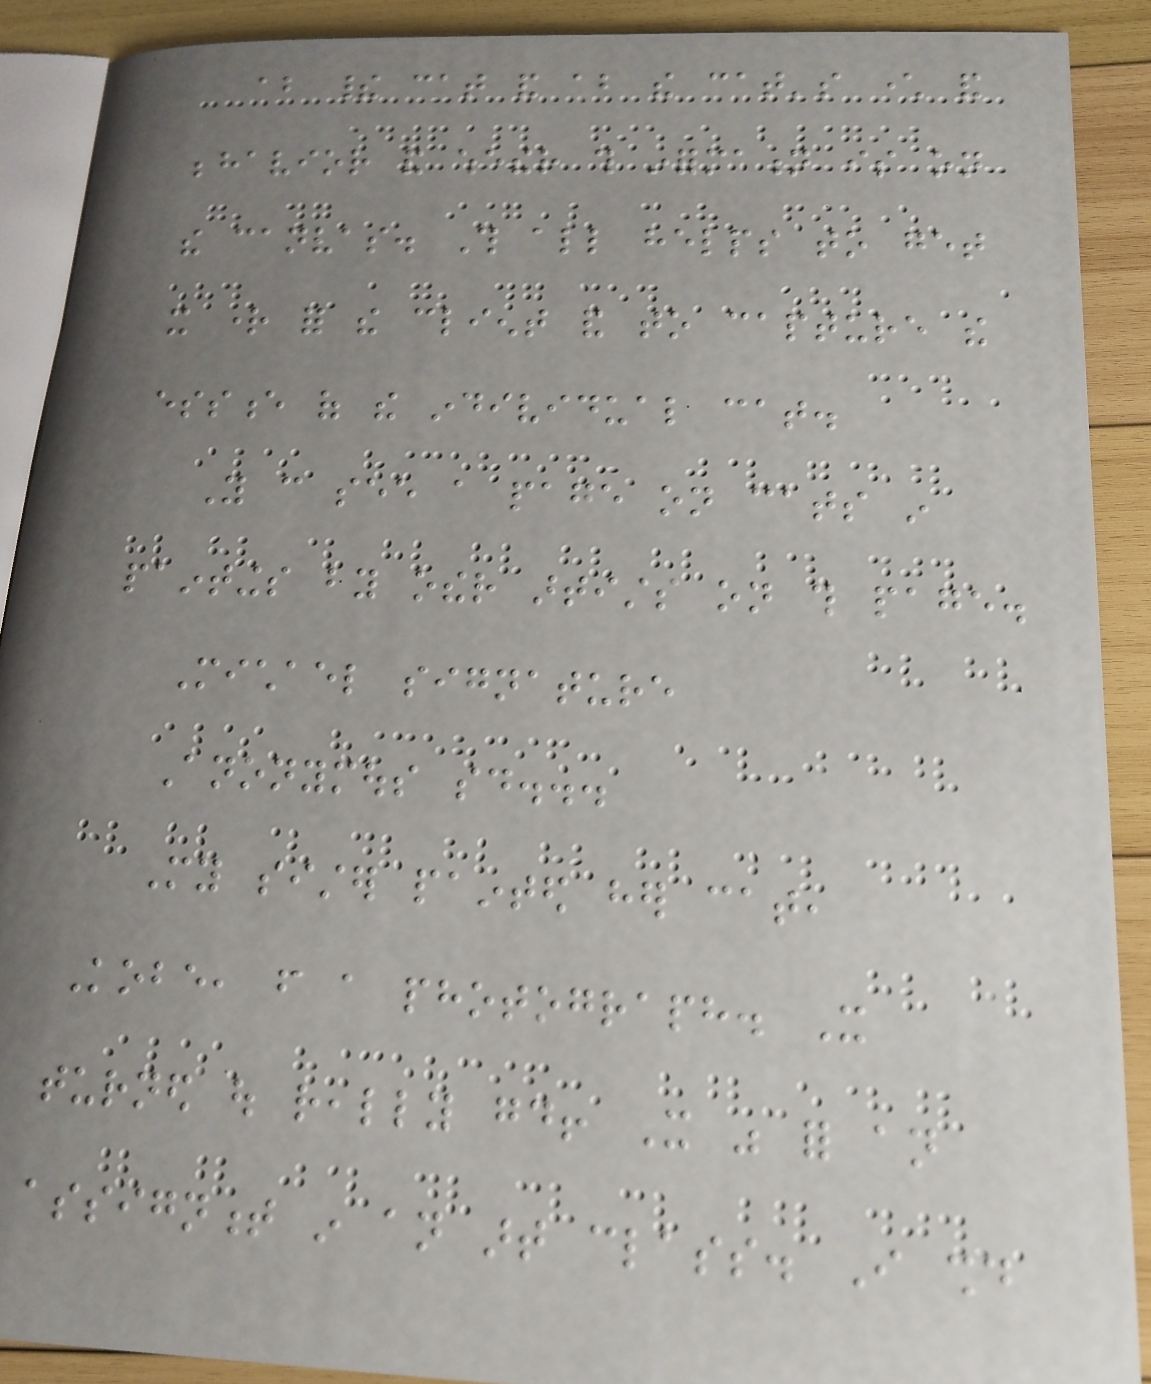about their cat and about the cat's character and
behavior and whether this information is on
the canvas. This all helps to get
it right for the client and to capture the
essence of the individual cat.
You can see a page on cats in
paintings by other artists on this page.
Michael signature
Anonymous said...
My sister painted her cat,
Kobe, from a photograph. It
turned out really good! It was for an
assignment in an art class. I should
